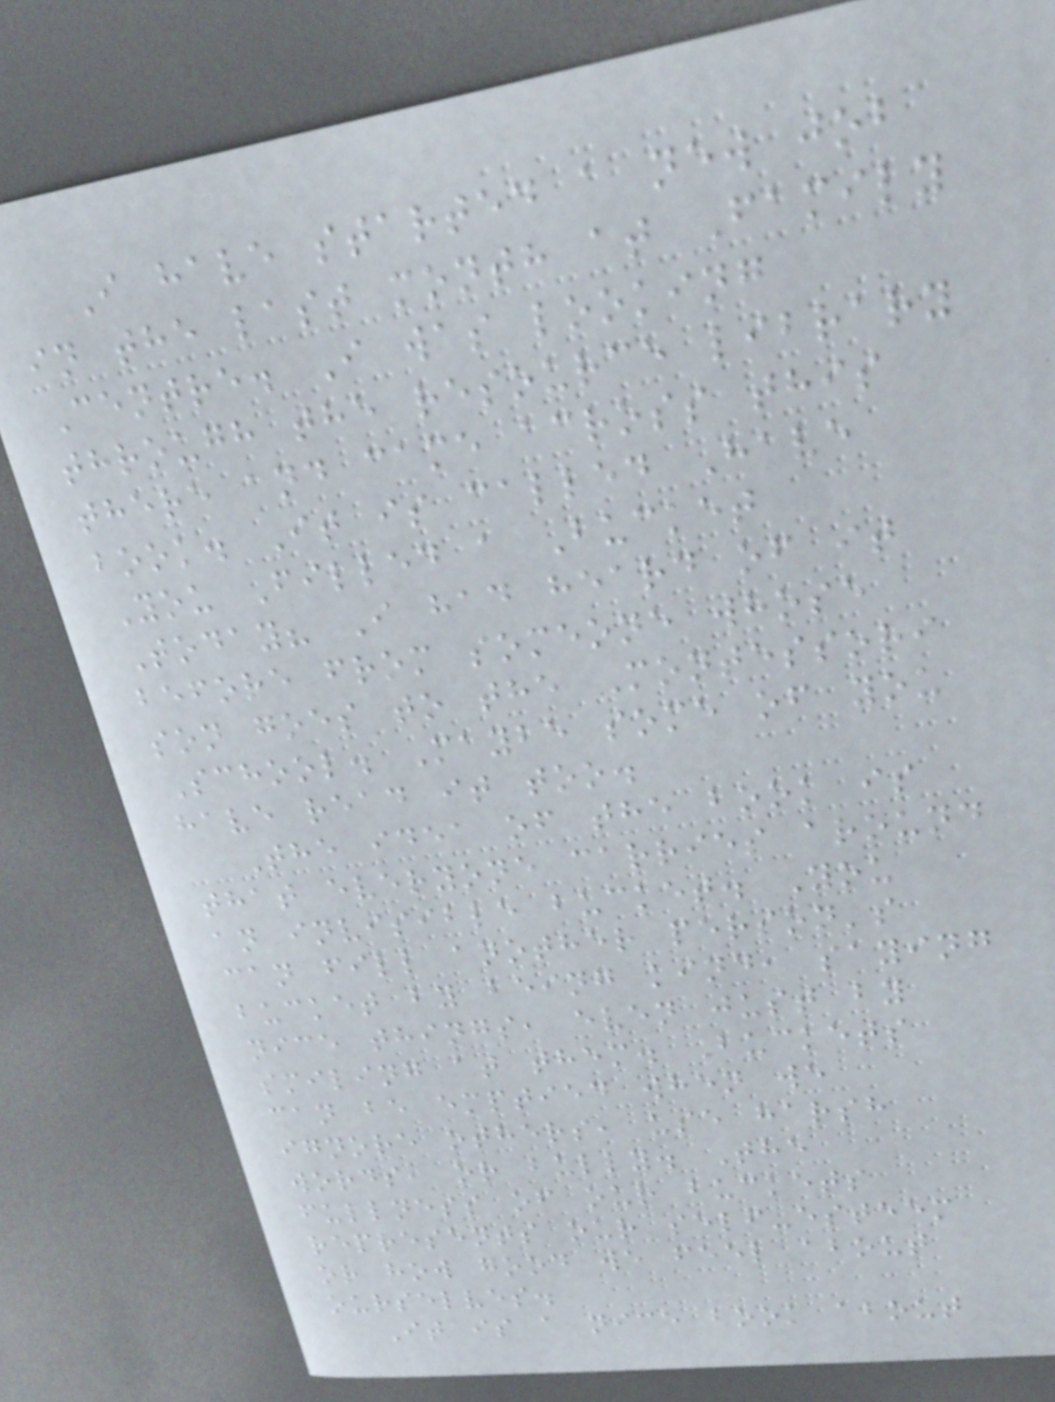I have started a new job
in the last month at Family
Centre. I was looking
through the resource library
there and came across this
book. It is called Have
You Filled a Bucket
Today? I had heard of it
before from someone whose
son goes to the Montessori
School. Maybe some of you
have read it too.
The idea of the book is
that everyone carries around
an invisible bucket. You
can fill another person's
bucket by being kind, saying
nice things, even just by
smiling at them. Buckets
can be emptied when we
ignore others, use harsh
words, or bully. The
fullness of our buckets
represents our self-esteem
or how good we feel about
ourselves.
It is a nice book about
